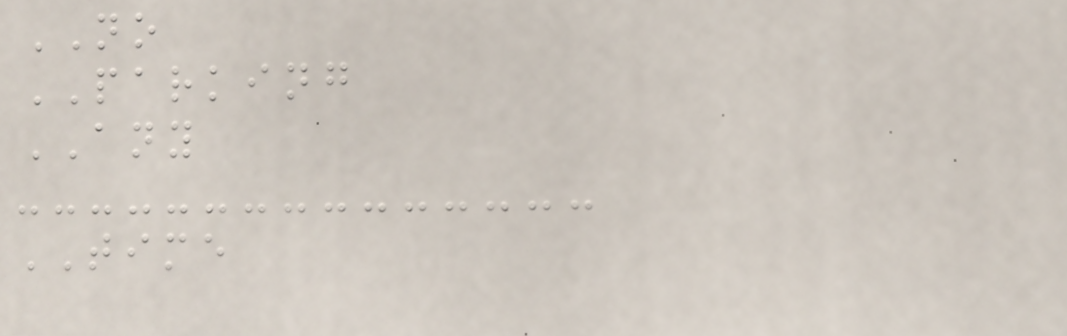NO
PARKING
ANY
TIME
